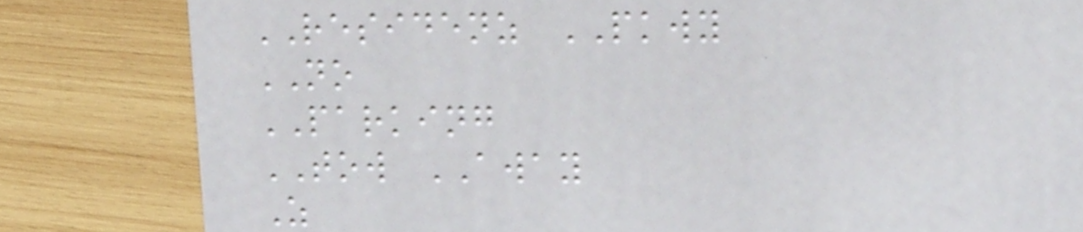RESIDENZ PKWY
NO
PARKING
TOW AWAY
Z
